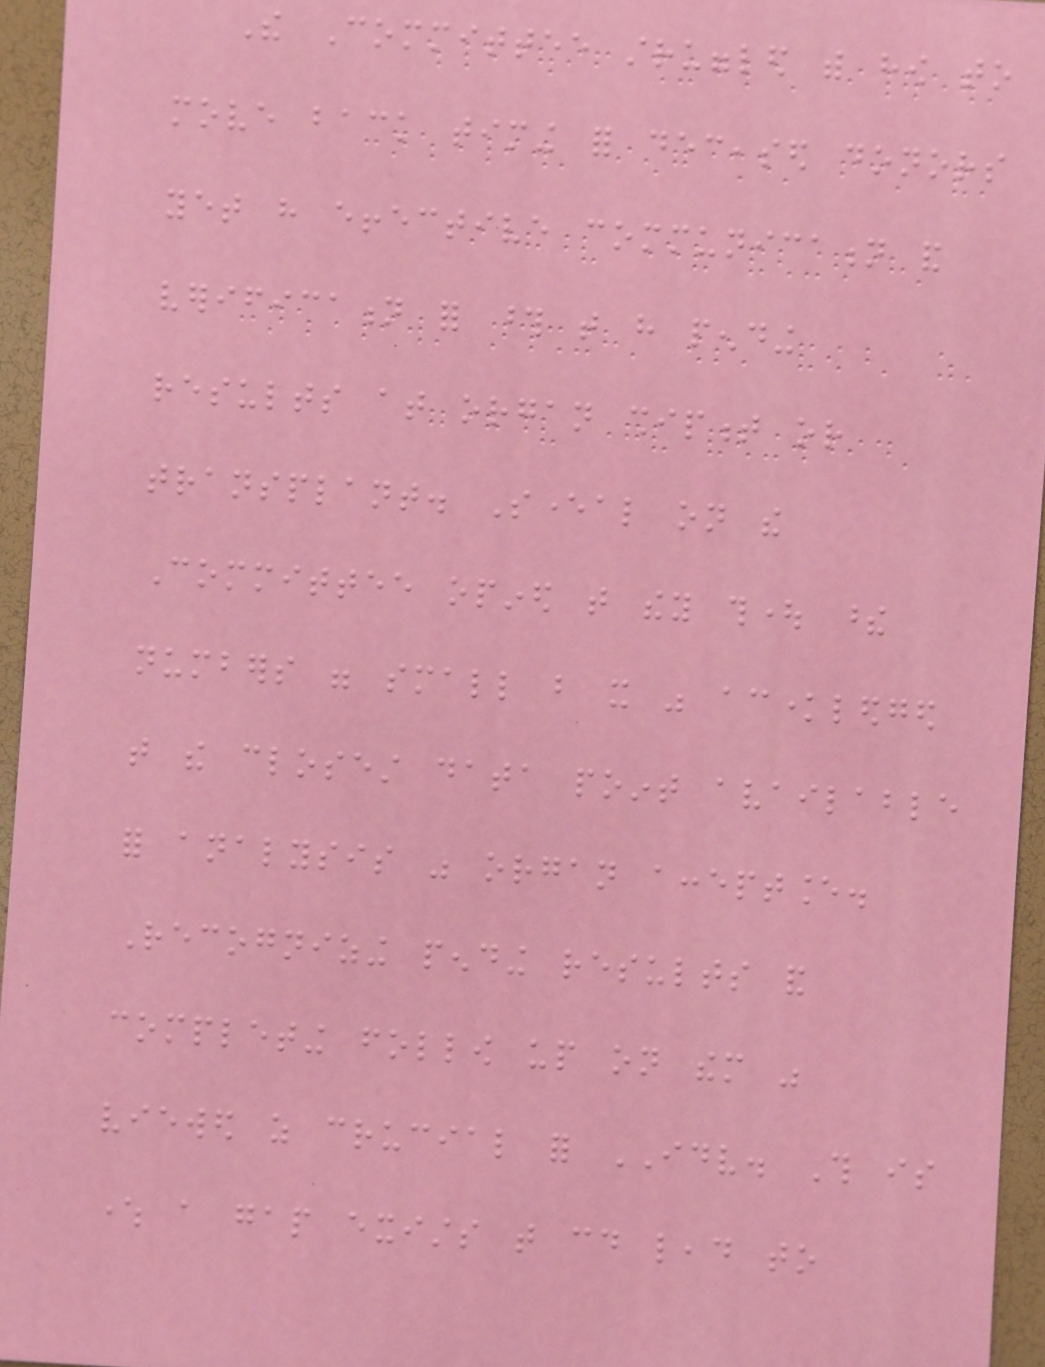The Committee struggled with how to
move back timing for deceased donors
yet have effective communication and
verification for those that have pending
results at organ shipment or
transplant. Several on the
Committee opined that they thought these
numbers were small but it was acknowledged
that the closest data point available
for analysis was organ acceptance.
Recognizing pending results and
completing follow up on them was
viewed as crucial for IDV. This is
where a gap exists that could lead to
